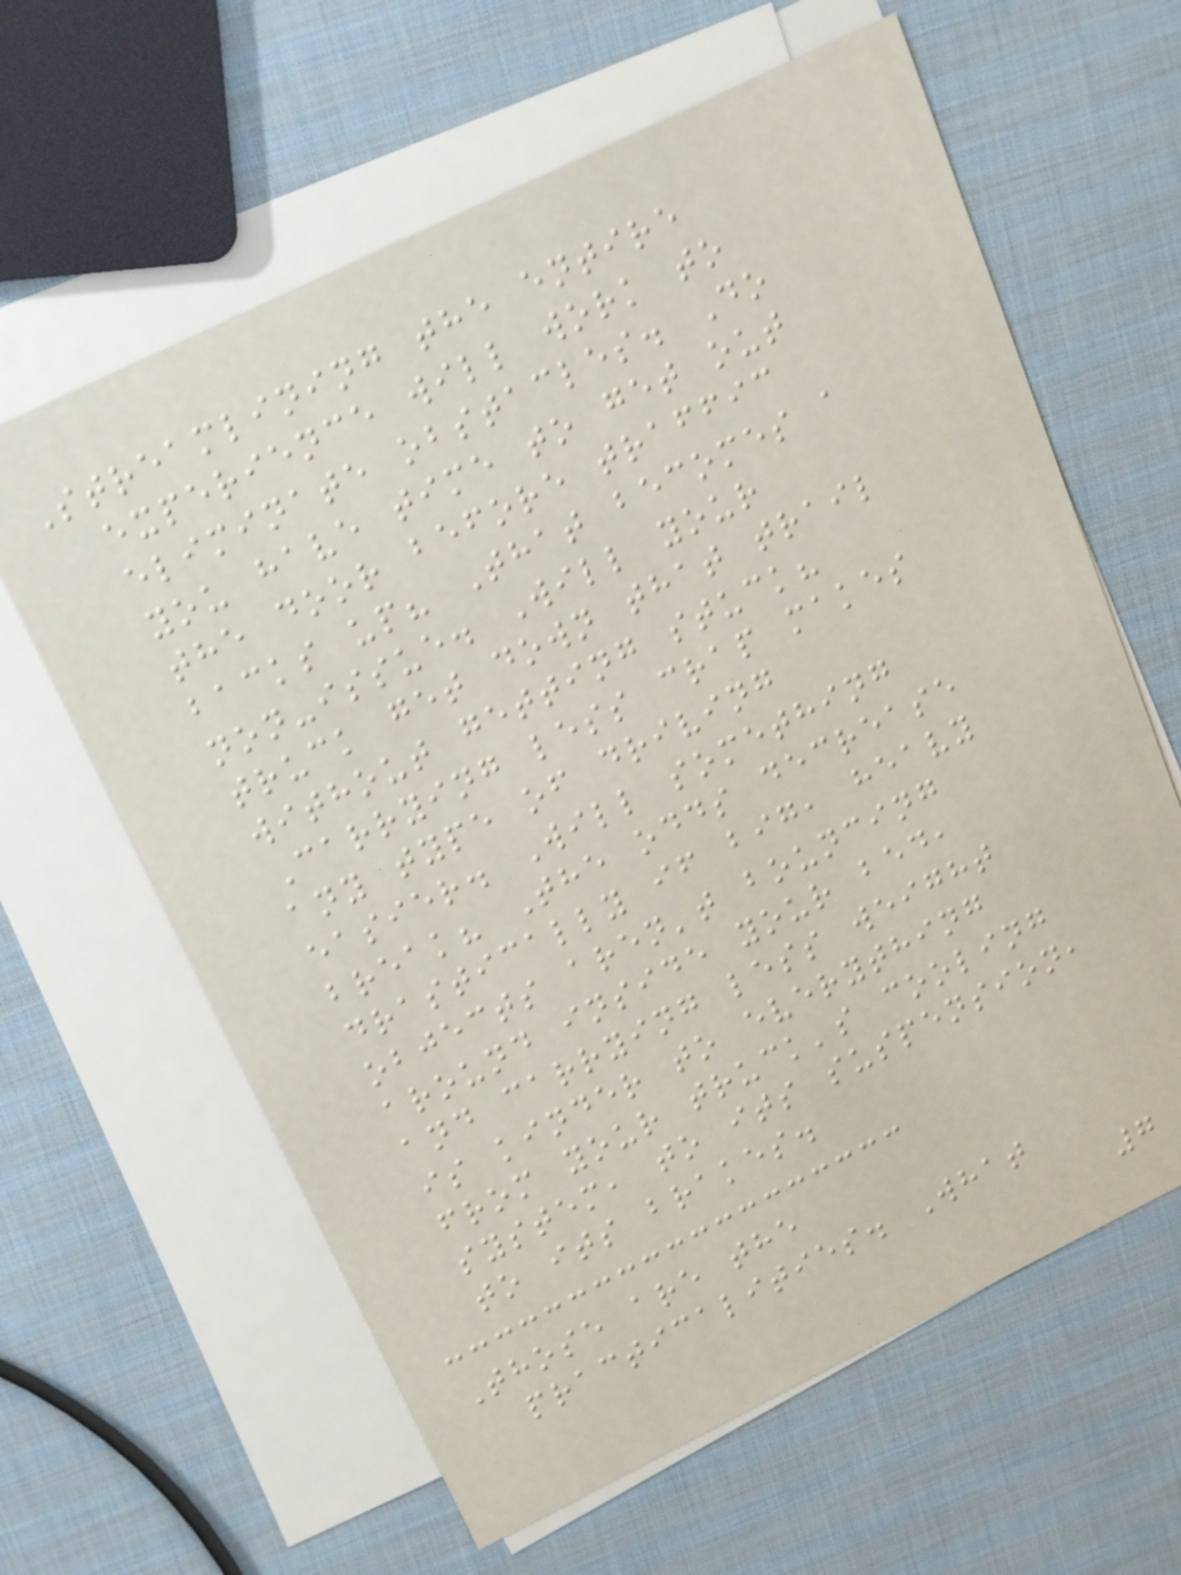Streamlining the entire
experience will work to
eliminate obstacles. Do
you have time to get out
the door before traffic
backs up? That becomes a
non-issue. Will your
truck get down that trail
without getting stuck?
Carrying less crap makes
any type of driving
easier. Will something
break? The odds decrease
drastically if big, heavy
objects aren't bouncing
around inside your bed,
and carrying less weight
is kinder to everything
from your truck's cooling
system, to its suspension,
to its brakes.
Those are the
practicalities. What
7
